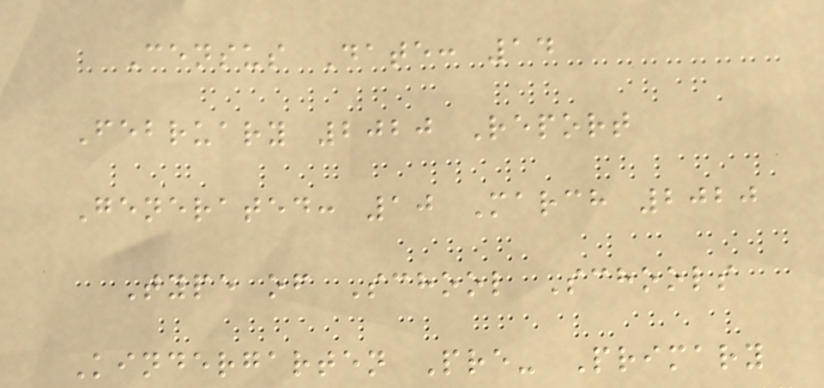Census Date: 14
February 2020 Report
Generated: 10 March 2020
Type of School Schools
Kindergarten Pre- Primary
